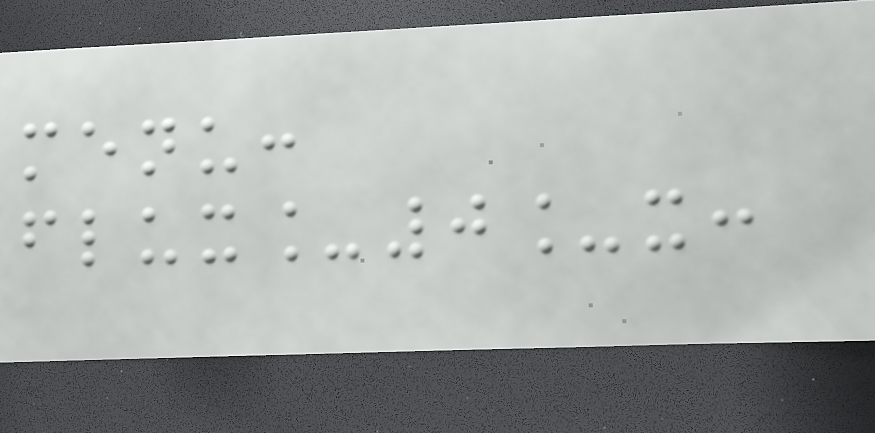menu:
flux_0_x:
